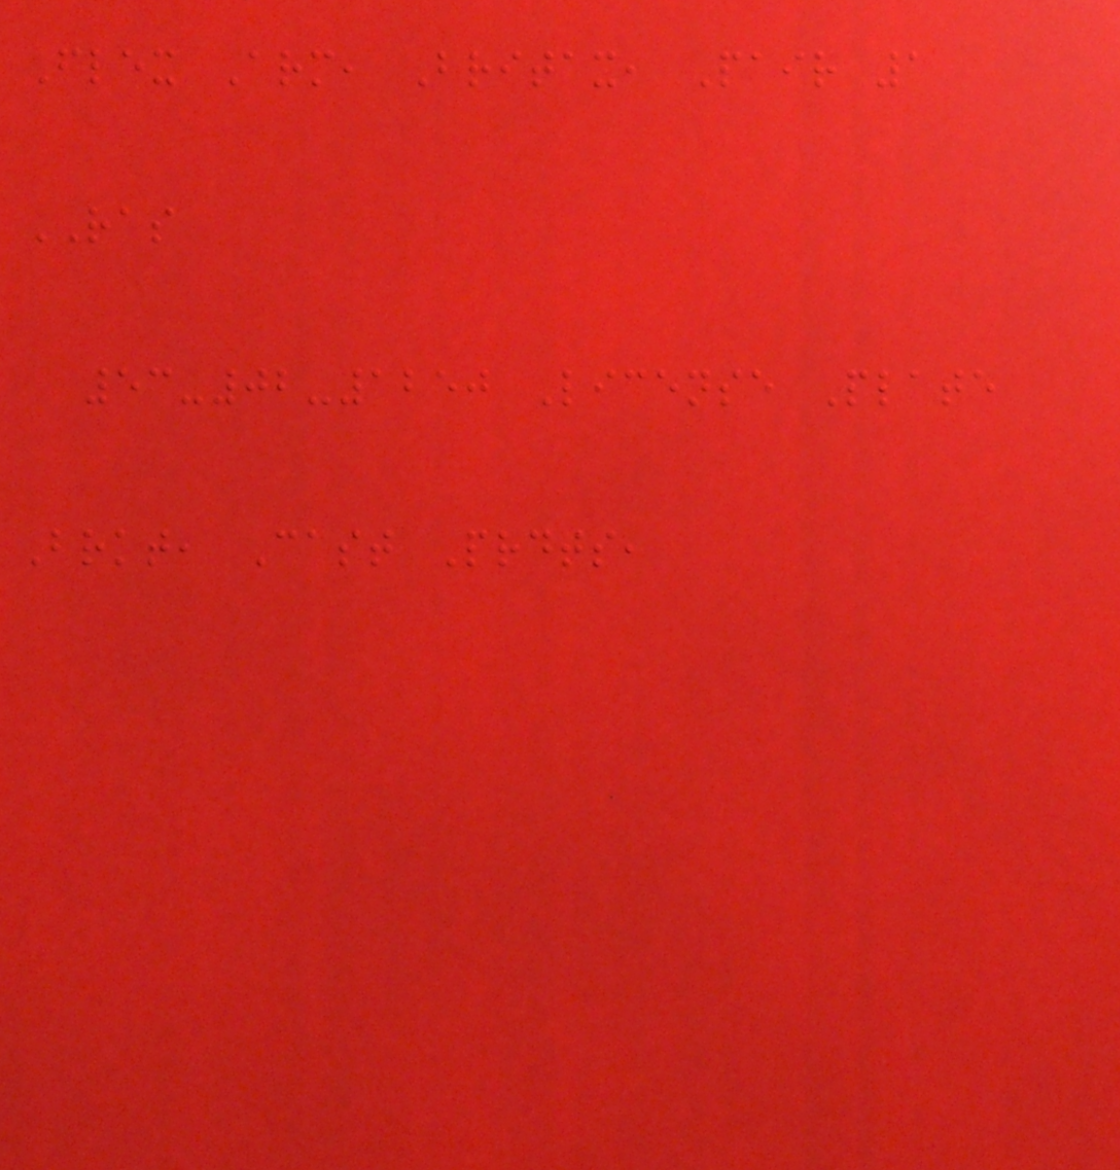Flex Arm, Britax, Pair 1
RAS
53-02-1250 License Plate
Brkt, Cast Prdts,
